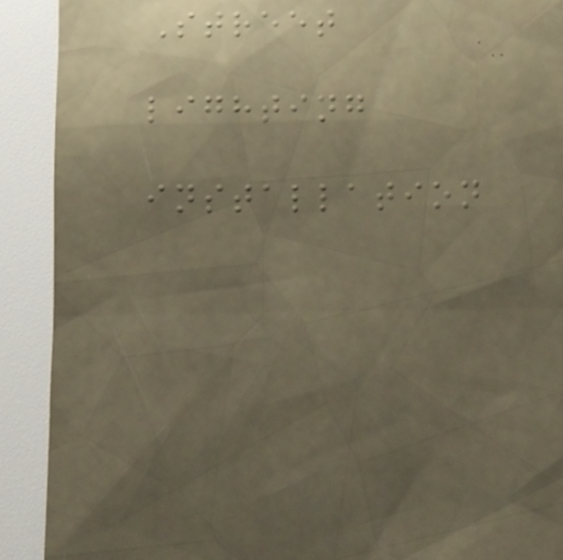Street
lighting
installation
